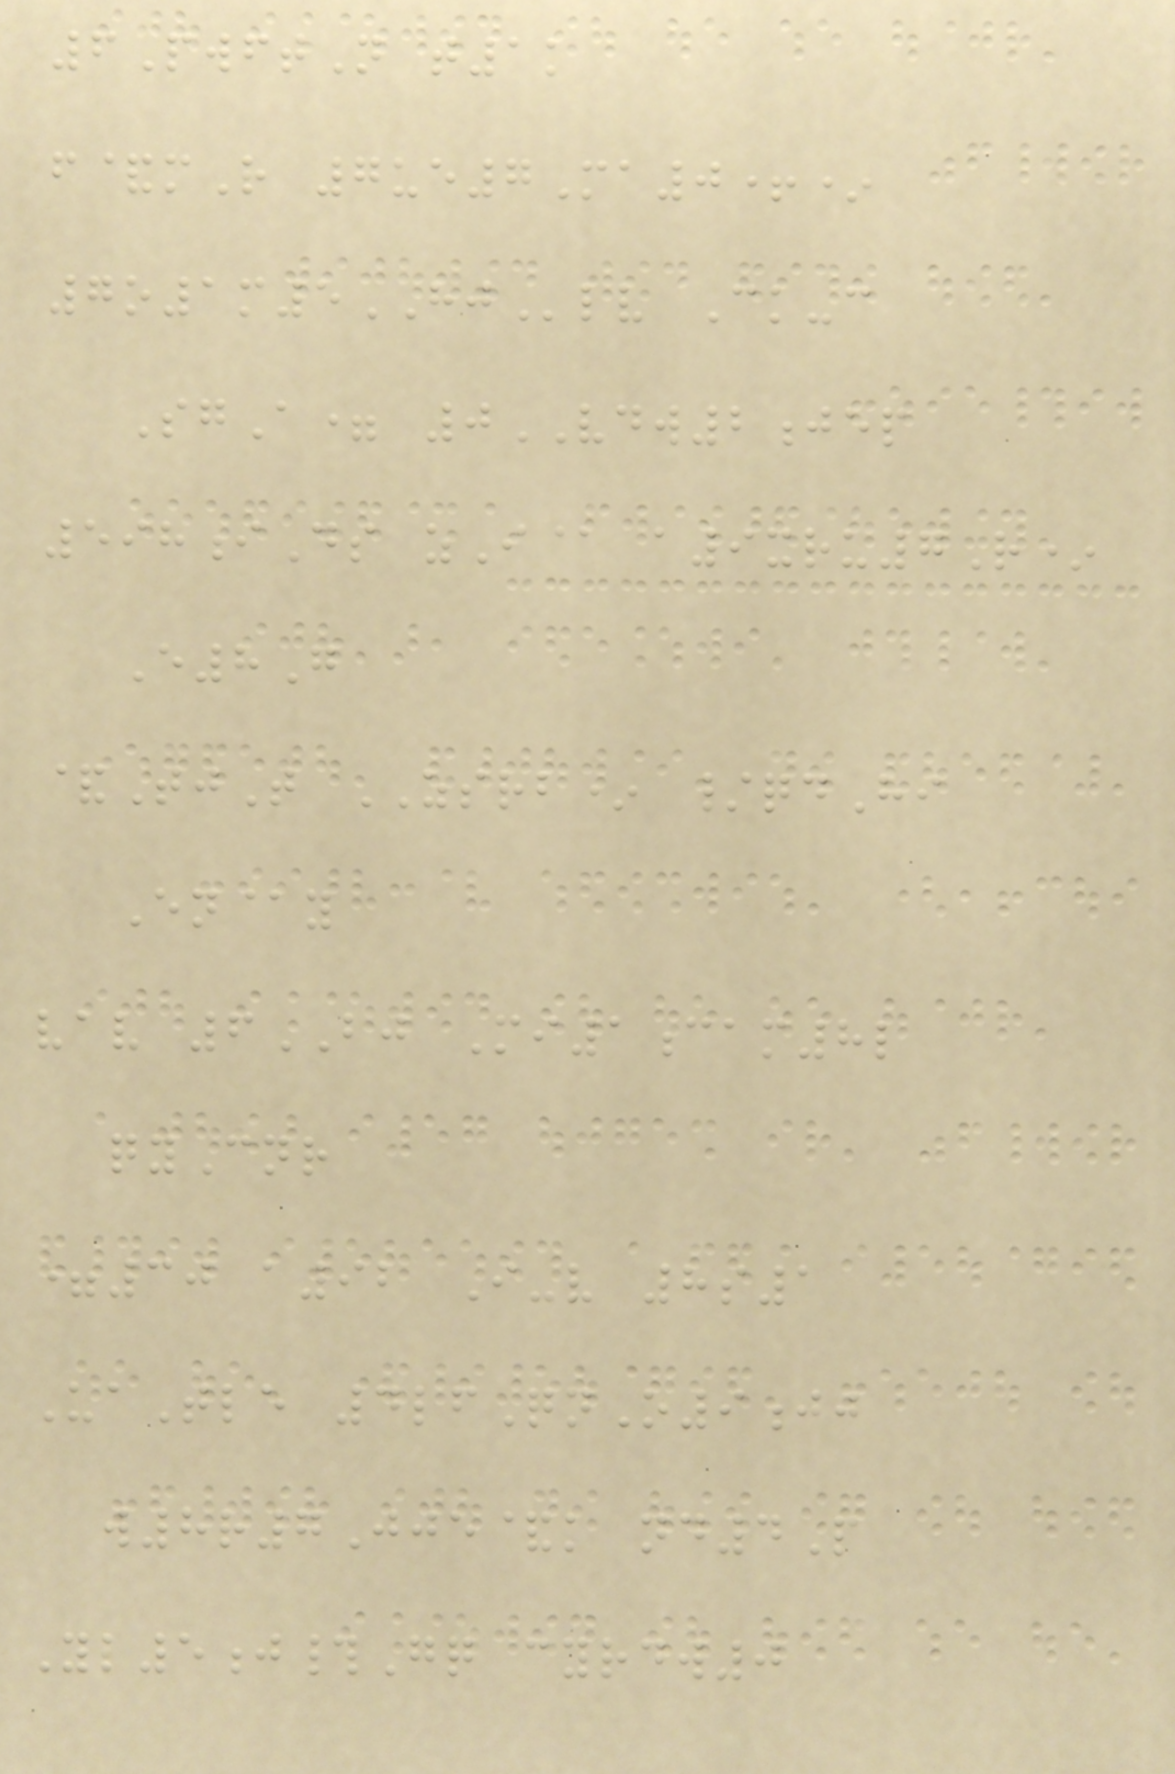6PwftN t1k
f&mR 7ue7Ma0+*
7o1m5HJlv Ck-c
SgA= 0VDW2jep
598iDs zI@ a9xru7R*
E8G
&TjT ZSRB* /qdHi
En@y
vav 6BJ Mi1cam8l
qyCnr
=30 a92 I-v 8s1
UaTle 4lfQnO9jj
w8r7Jje&k nd4P
Yl5j#Gq cyrdw0
